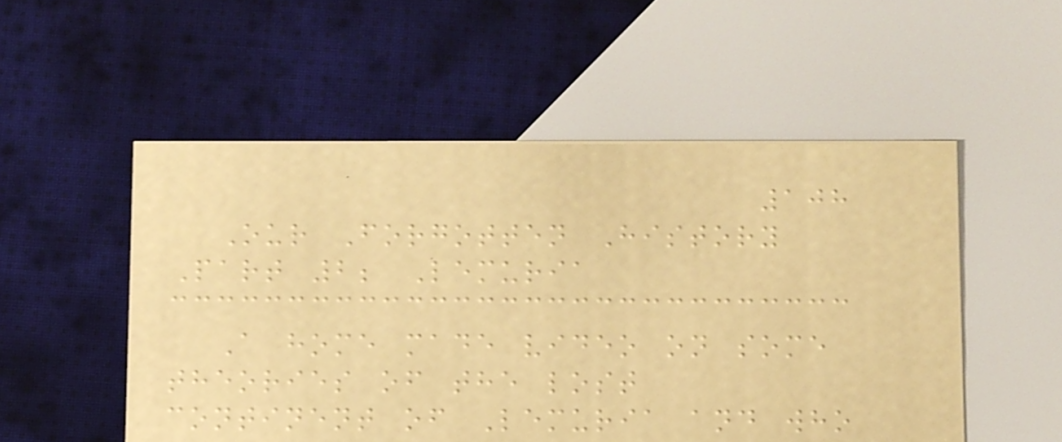108
Our Forgotten History
Part 2; Lemuria
A home made video on some
theories of the lost
continent of Lemuria and who
